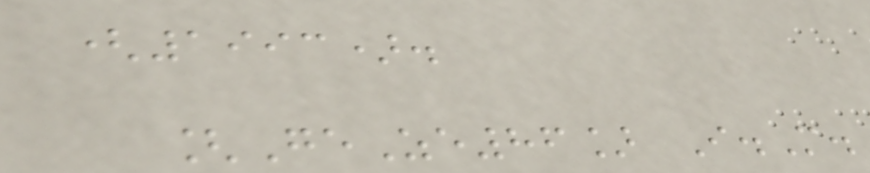(1993).
[GeZe86] I.M.
